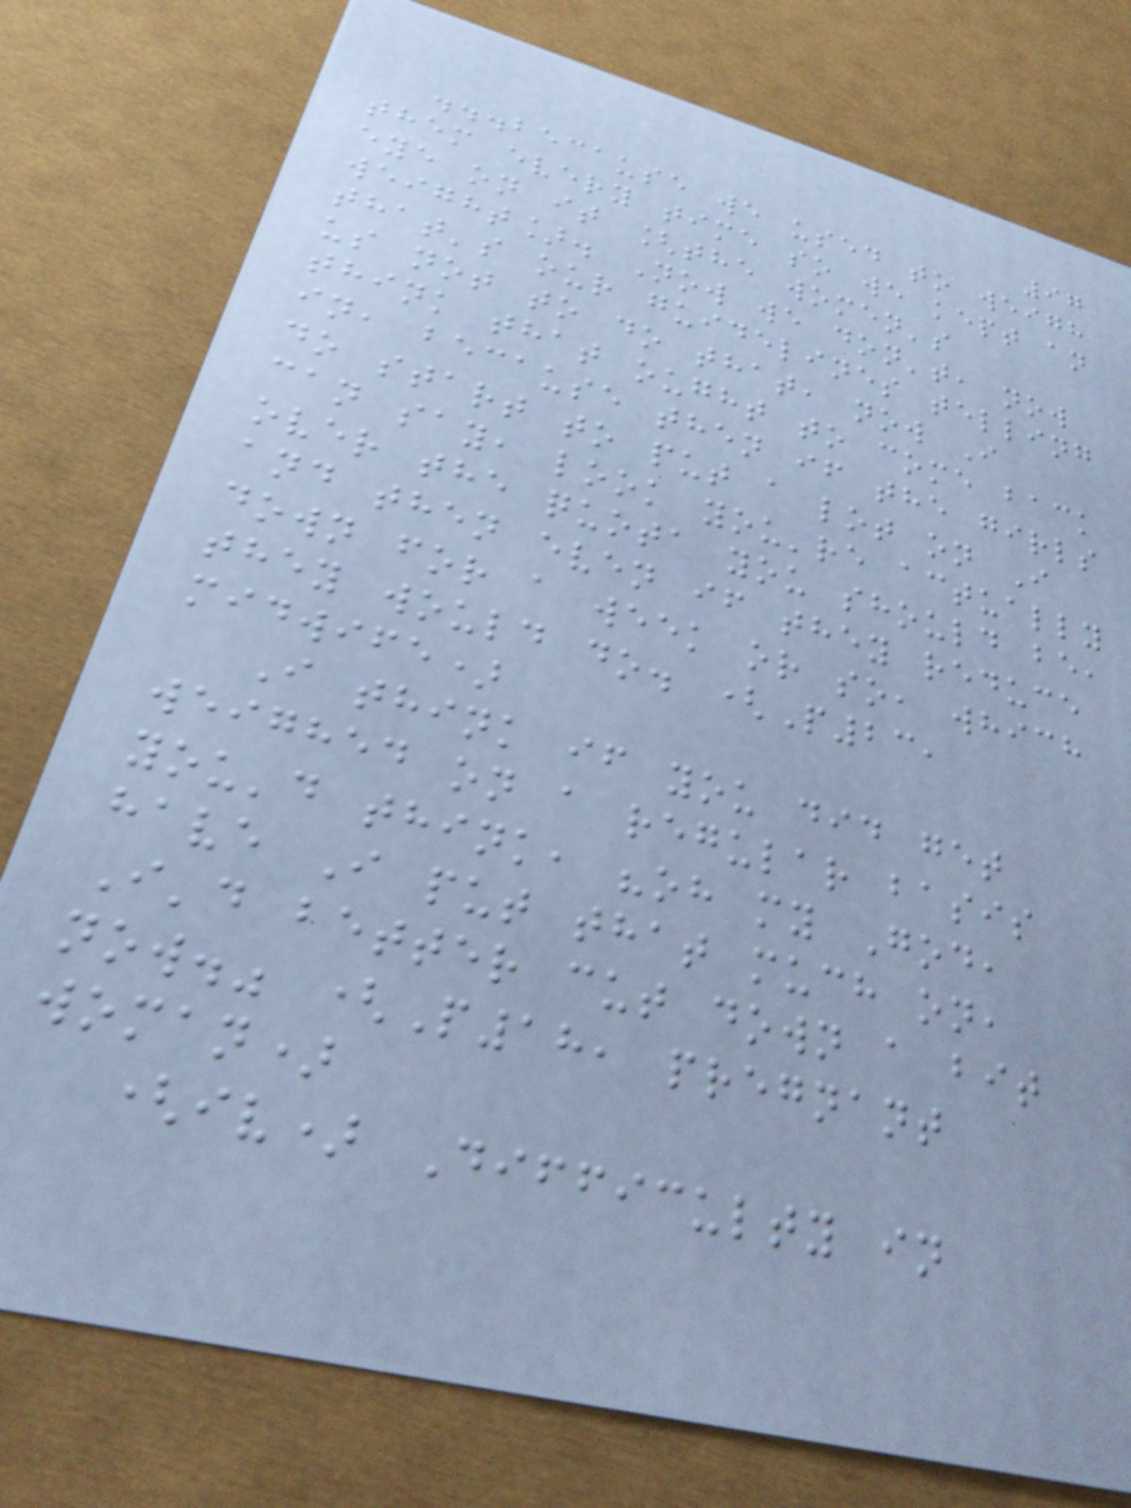97
...because we used to weigh
them every time so we kept an
eye on it [the women's
weight]. Now we don't, now
that's our guidelines telling
us not to do that, now I
think that ought to come back
in, because then if the girls
do start to put a lot on I
can say, look you're actually
over the quota you should be,
and then even if they reduce
down for a week or so, which
they would do. (P23,
midwife)
I think if you did get
weighed on a regular basis
you'd think, "oh my God,
have I put that much on,
I'd better cut down a bit
now." (P18, pregnant
woman)
(iv) Difficulty in
